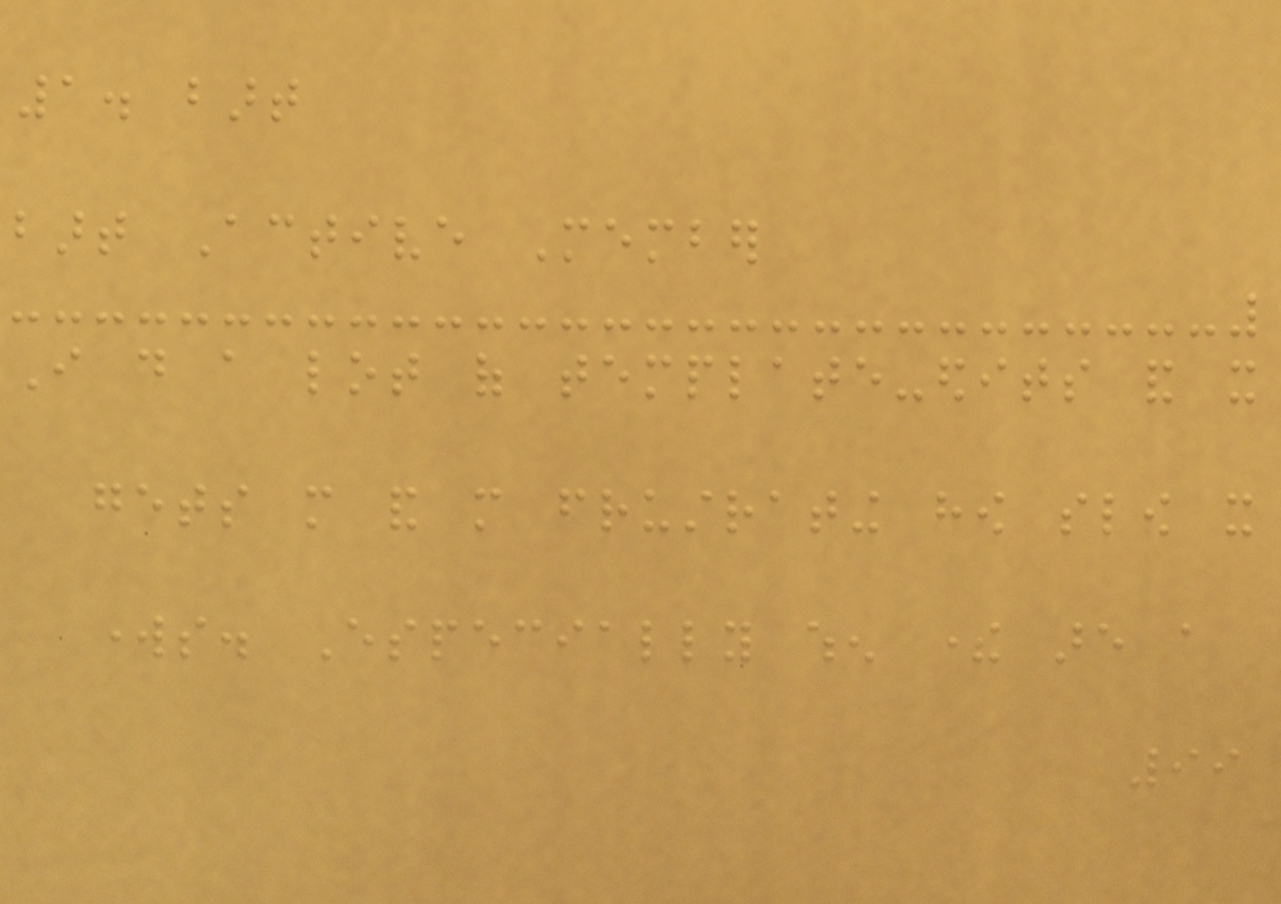1. bart
bart Active Member
I do a lot of template-edits and it
gets more and more frustrating how slow it
works. Especially when there are a
99
